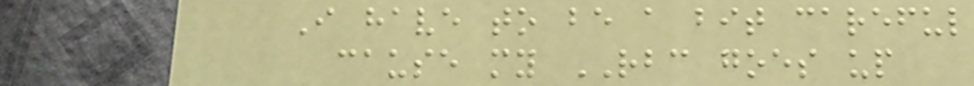I have to be a bit careful
cause my RBC goes up
